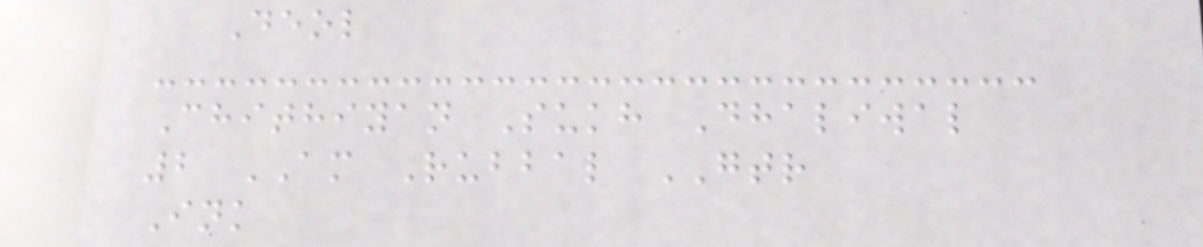Deol
Chithiyan Sukh Dhaliwal
2 AM Rubbal GTR
Ink
